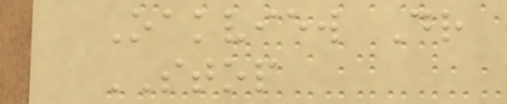Oakview Dr
STOP
